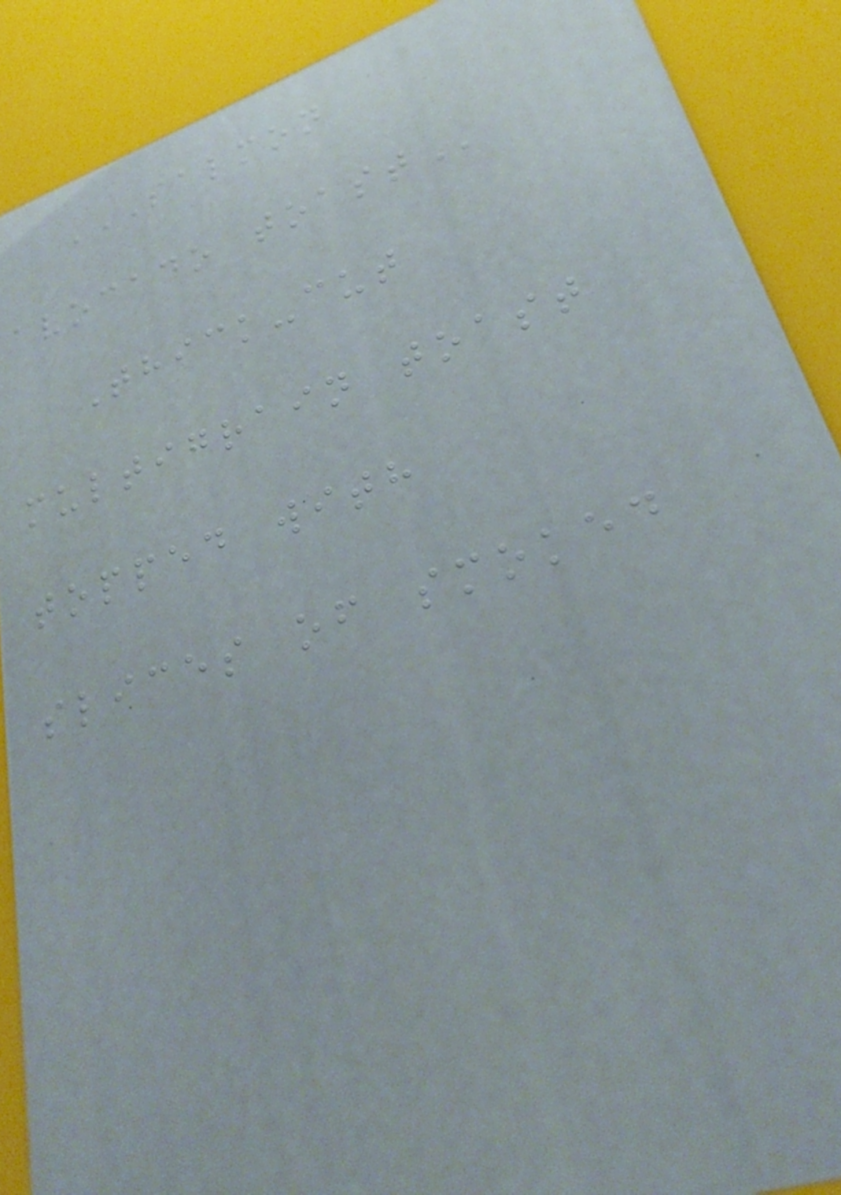SALMON
AVOCADO TOAST
Thick-cut
multigrain toast
topped with
slices of smoked
